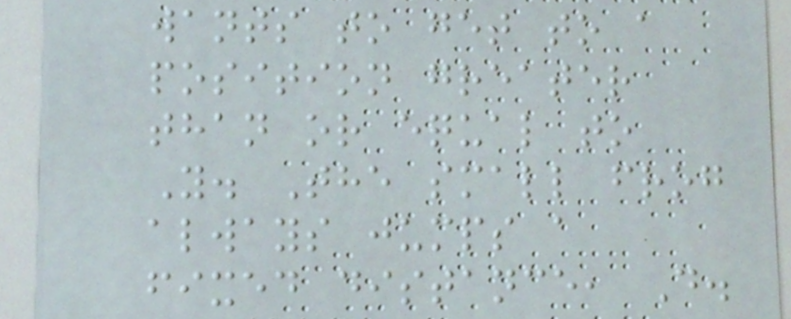wants to get to a
position greater
than or equal to
Y. The small frog
always jumps a
fixed distance, D.
